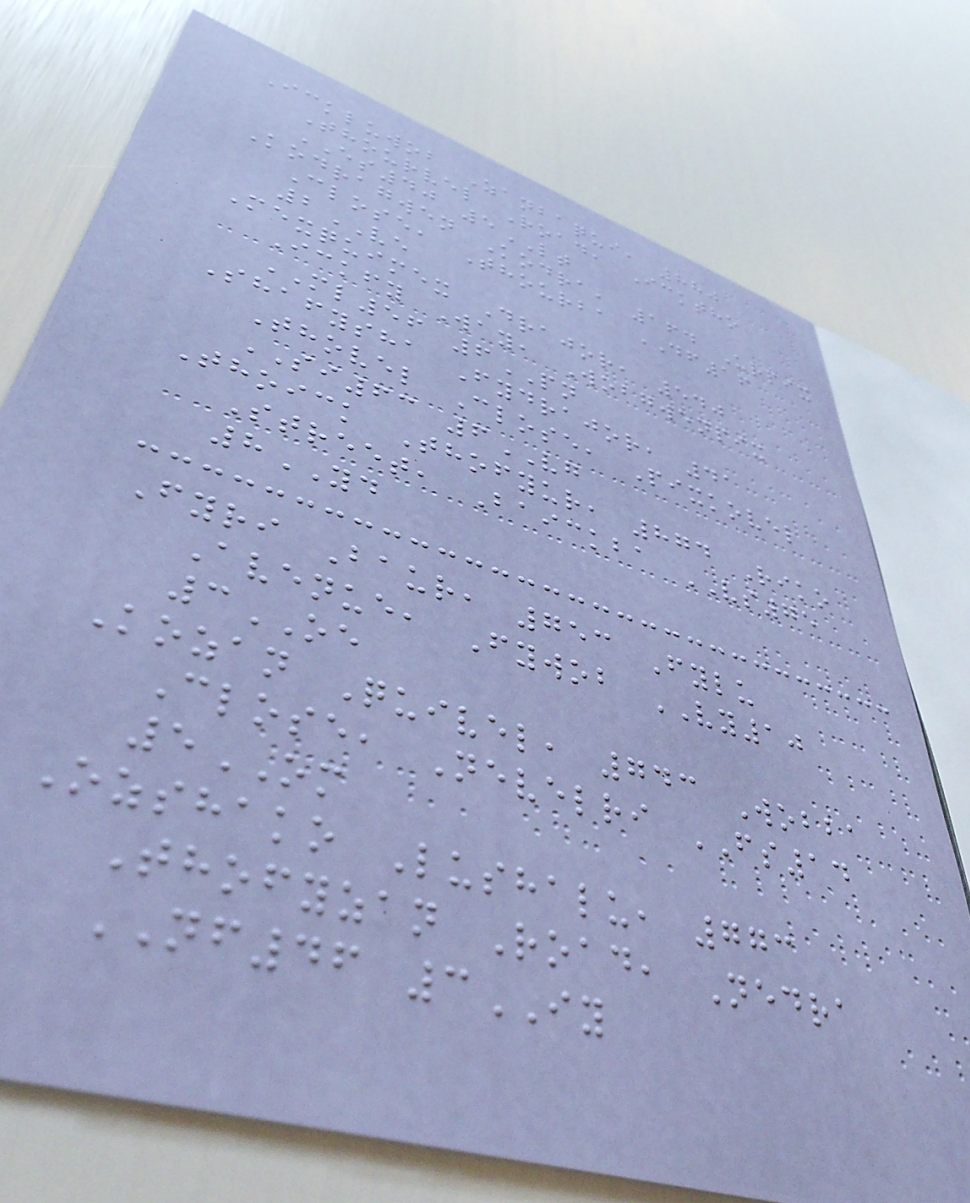Ickluwob Zanbaqui, 880
Thourvel Road, Icktho
ES40 5LT
Kodragwen Kodra, 164 Urpix
Close, Thourba DF16
2VE
Mexquimex Drajor, 540
Ickfy Way, Wobgwenpix
ML56 6PN
Shafysha Fydrajor, 41
Thovel Close, Pixkovel
SI63 6VG
Thoick Thofyur, 874 Riko
Street, Baickba VS75
8YD
Fyri Baur, 753 Fylu
Avenue, Fywob VY10
3OE
Kozan Quivel, 743 Wobba
Close, Nevelri FS14
5OM
Ozshako Lushalu, 773
Thofyzan Road, Nedra
NF46 3IY
